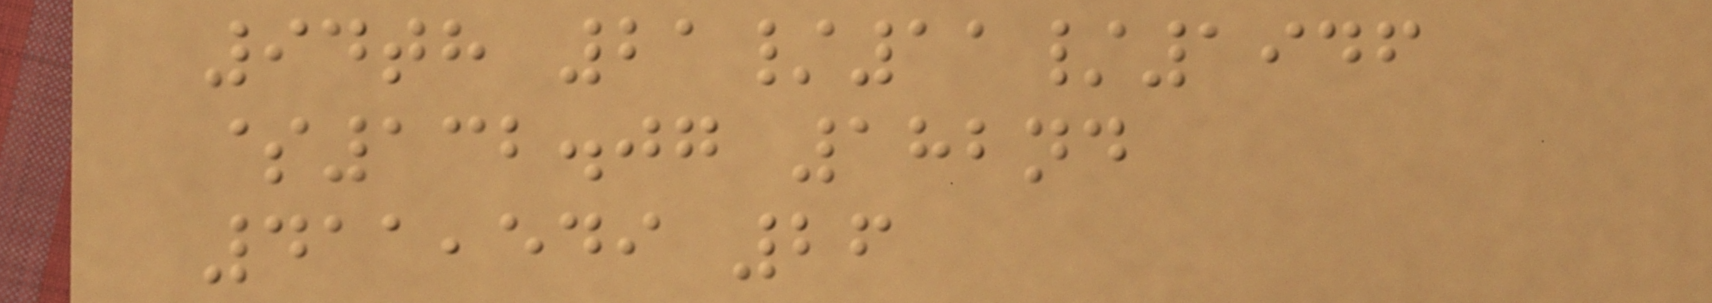94th 21/11/1946
$132.07 182nd
411,549 26
